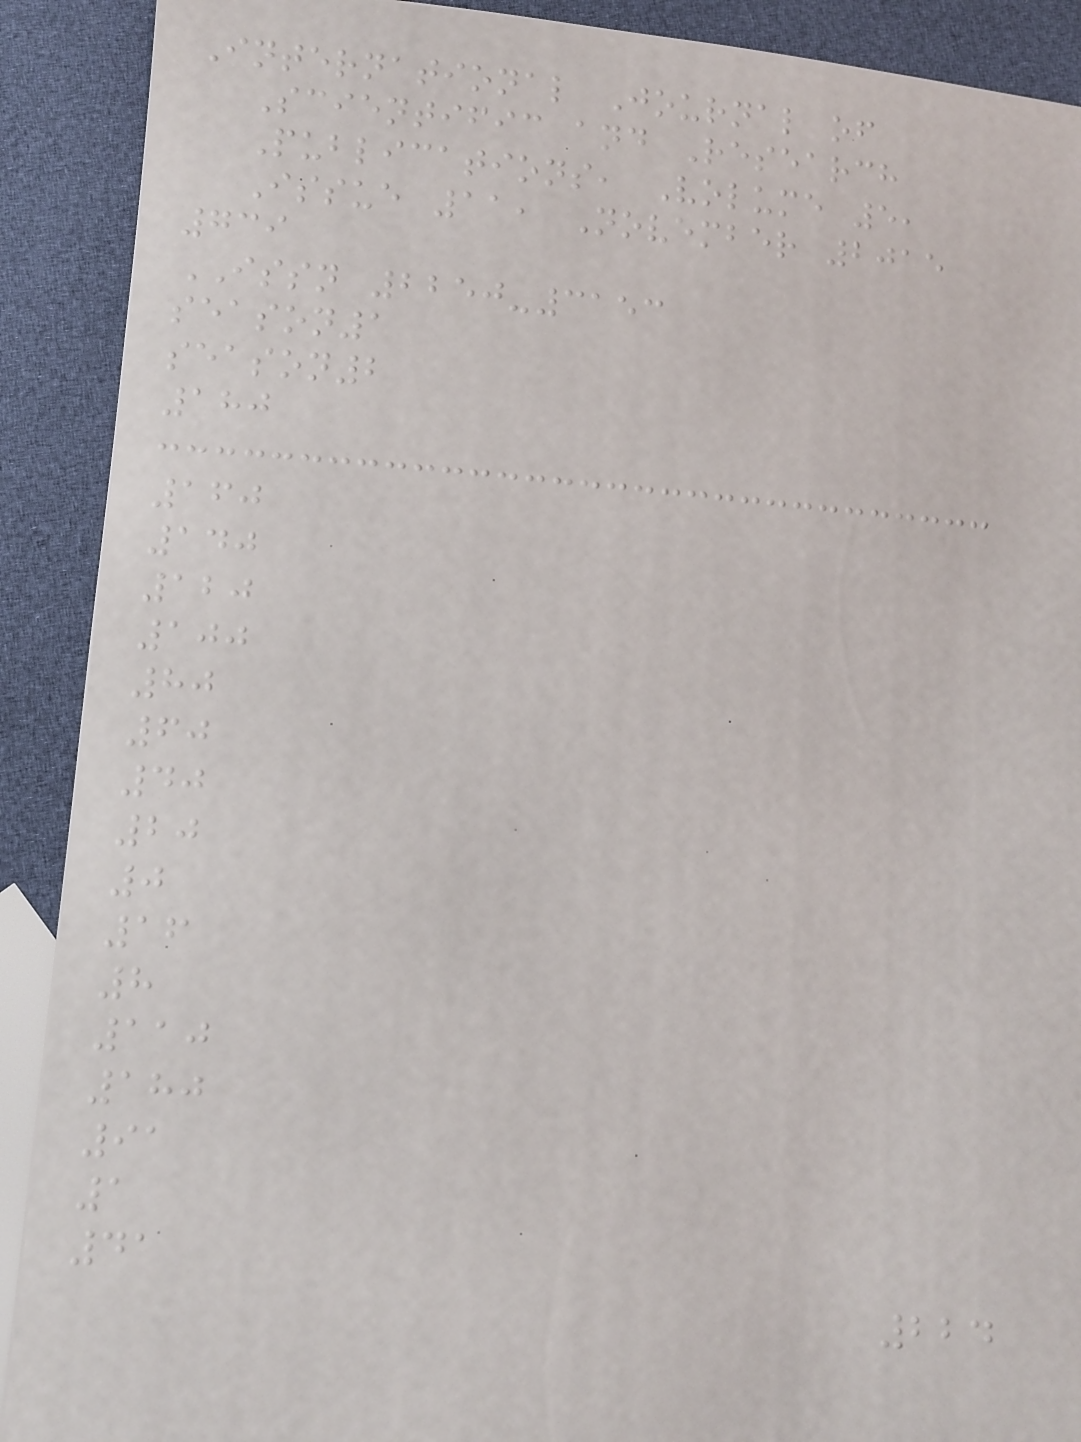International Journal of
Scientific and Research
Publications, Volume 5,
Issue 11, November 2015
739
ISSN 2250-3153
season1
season2
180
160
140
120
100
80
60
40
20
0
16
8
110
180
91
1
41
224
